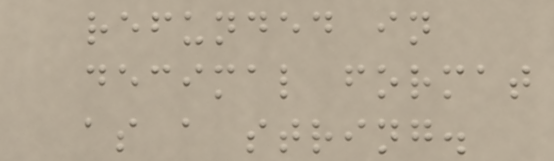refunded in
decimal format
as a string.
